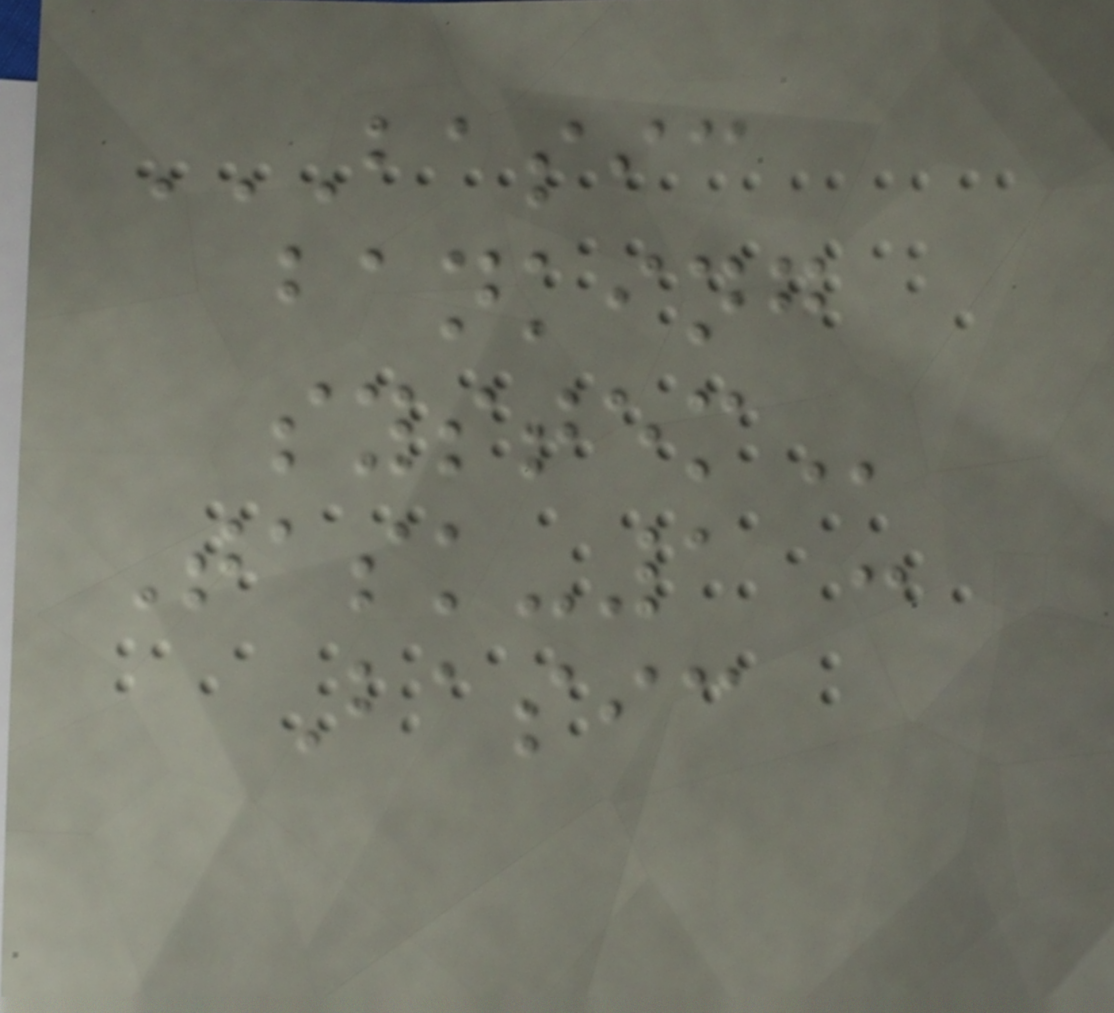BASIC
BANKING
SYSTEM
Task-1 :
Basic
